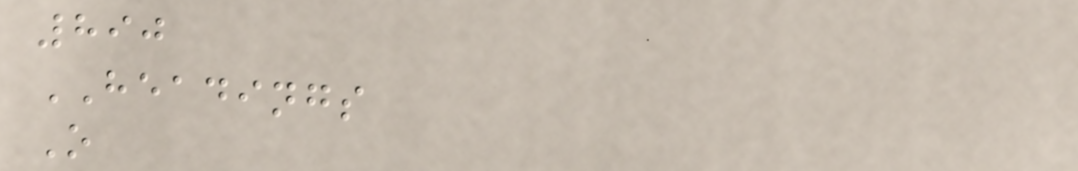890
HEADINGS
O
